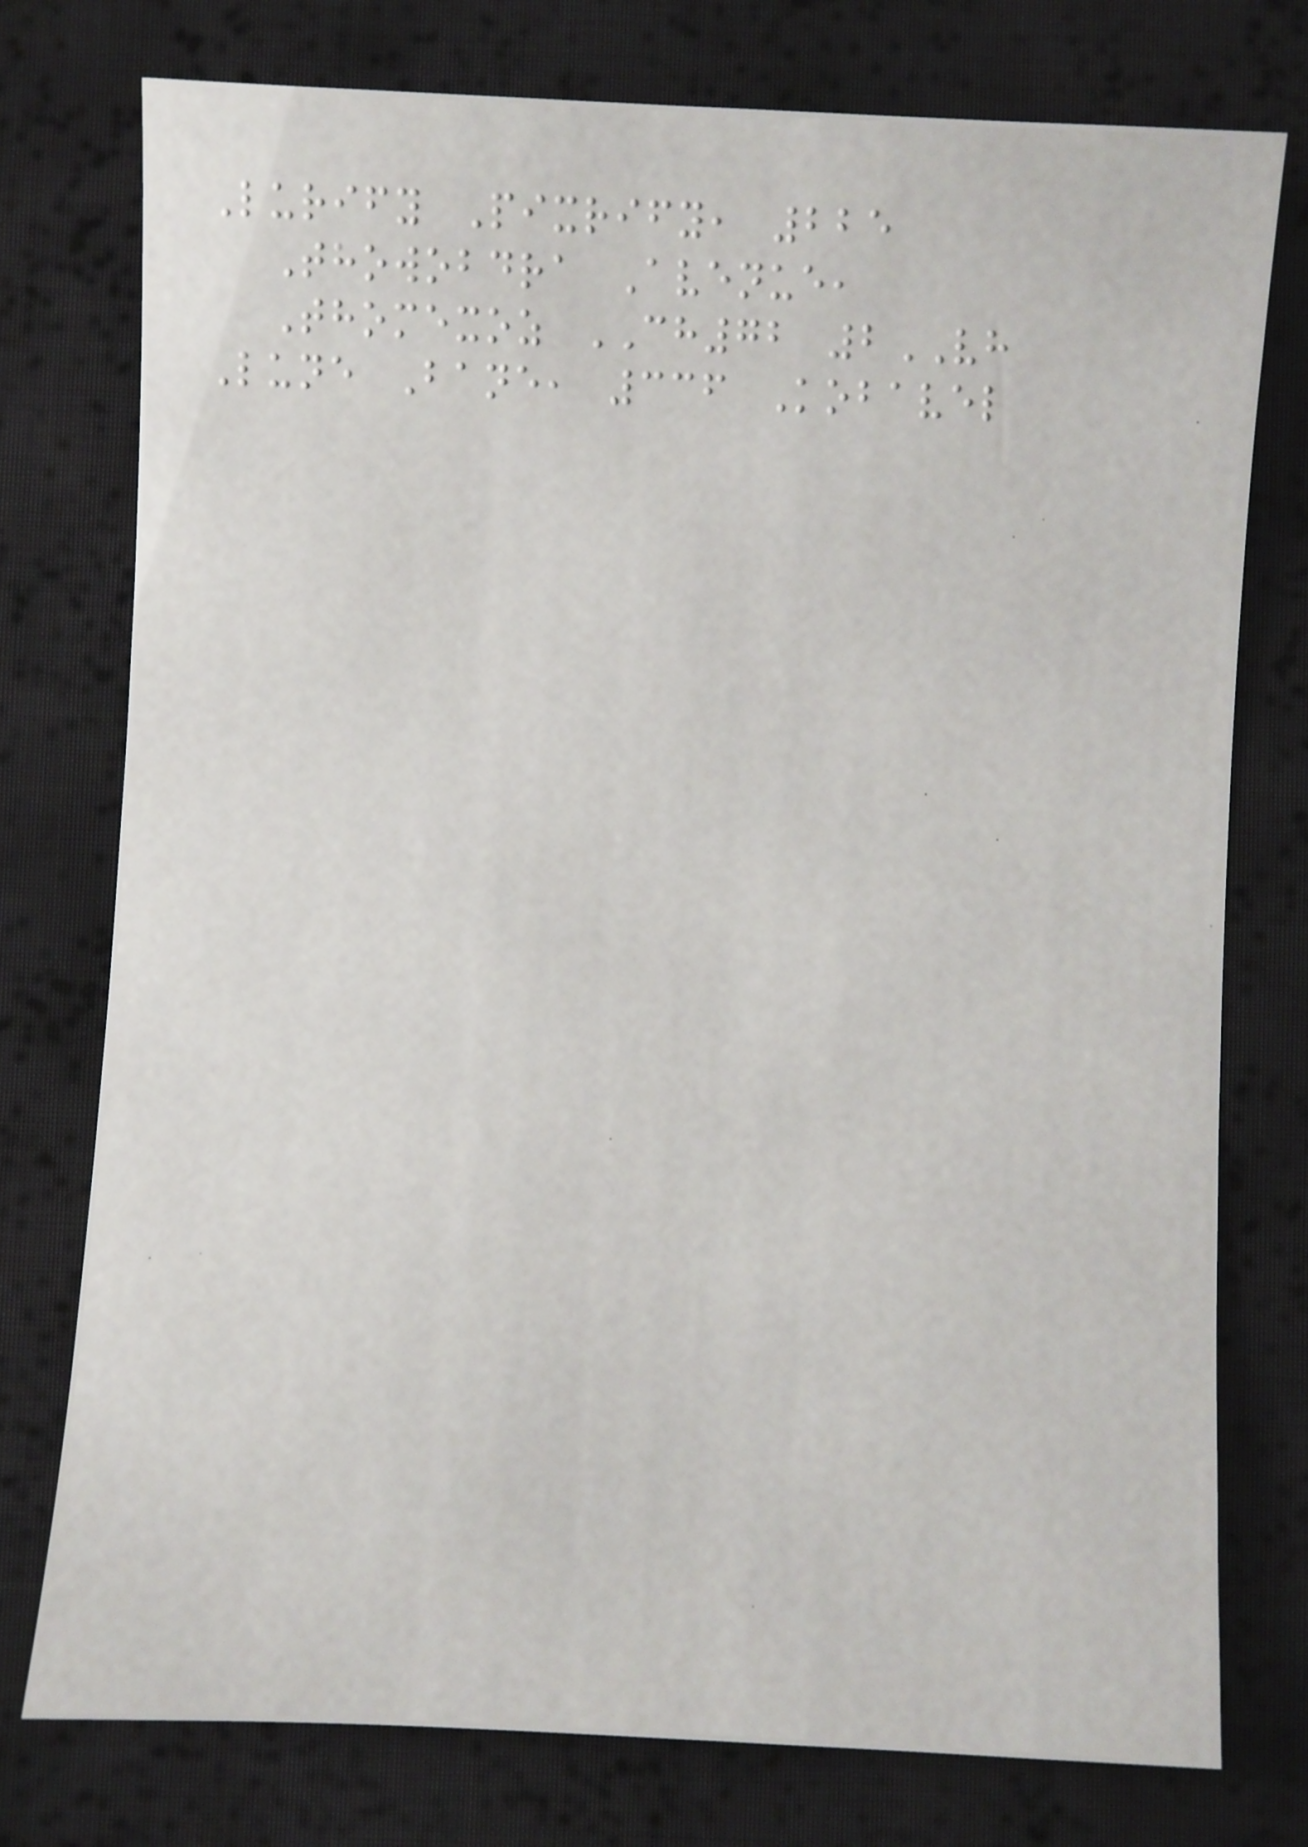Lurify Pixrify, 225
Thowobdra Avenue,
Thomexoz CH72 2VH
Lune Bane, 336 Kobavel
